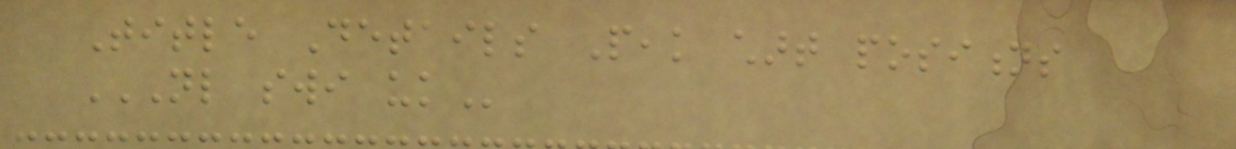Title Details Peak chart positions
NL SWI UK
